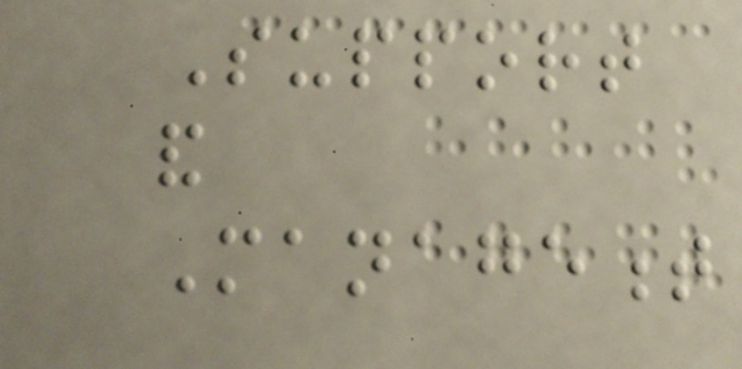Support
and
Management
